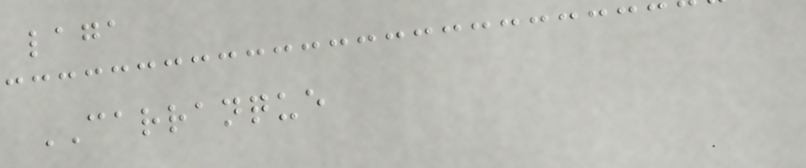laga
CARRANQUE
